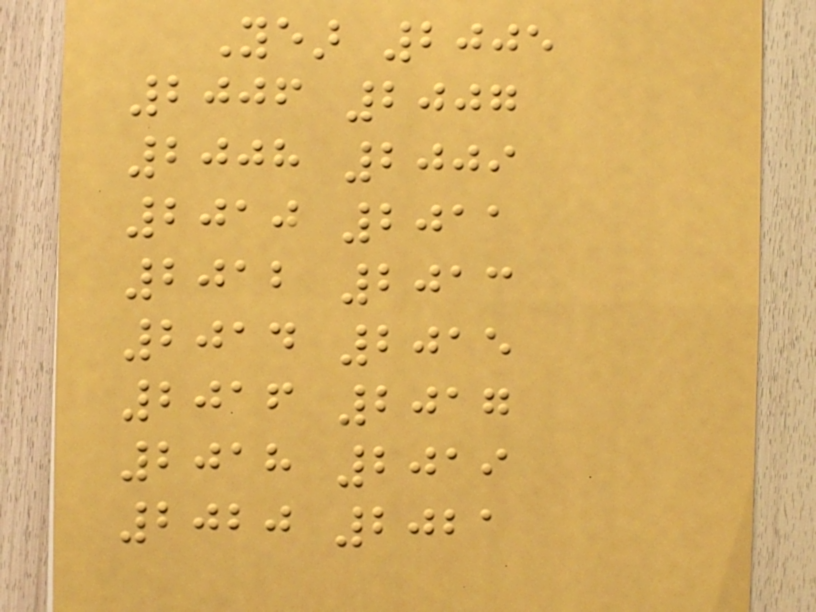Year 2005
2006 2007
2008 2009
2010 2011
2012 2013
2014 2015
2016 2017
2018 2019
2020 2021
